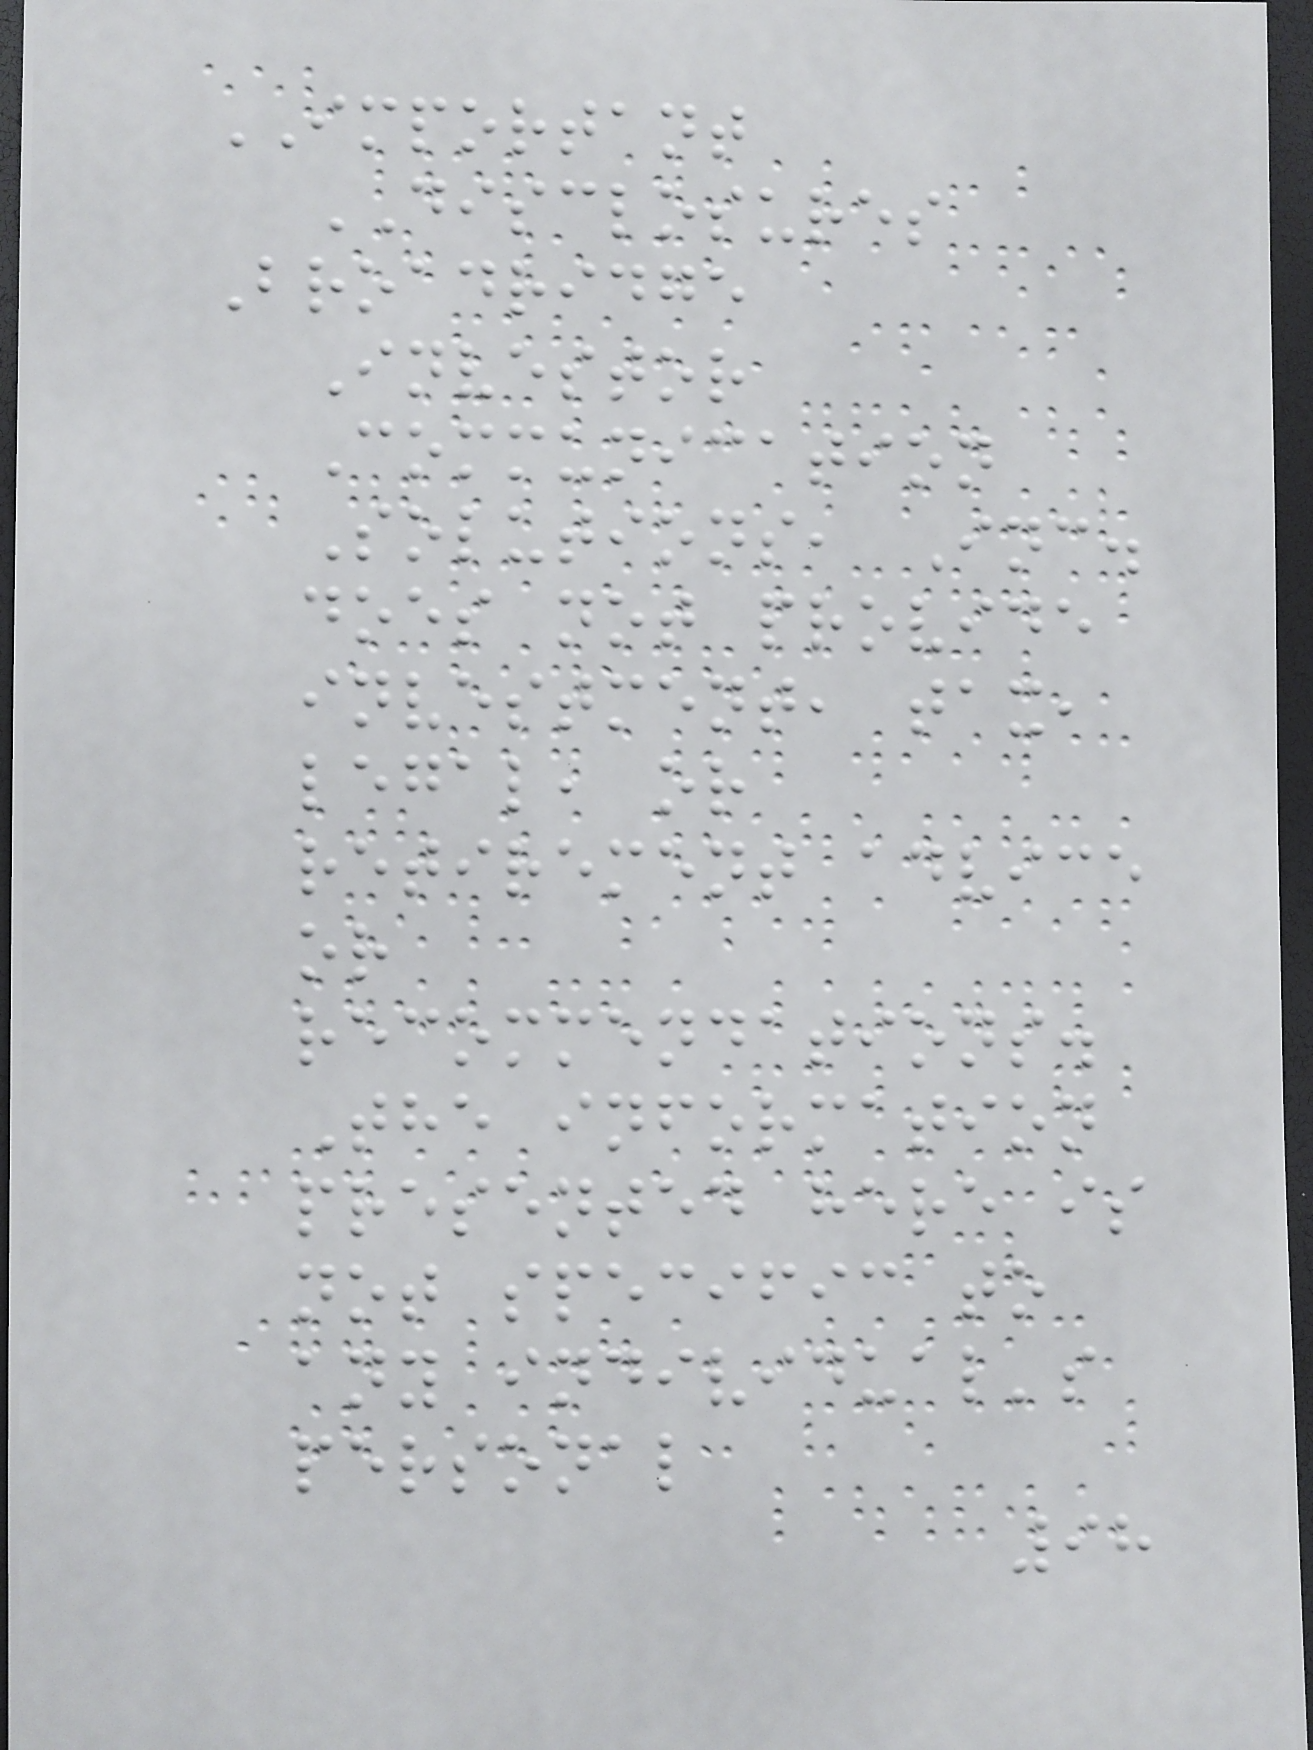IMPORTANT
DISCLOSURES
Broadridge
Investor
Communication
Solutions, Inc.
does not provide
investment, tax,
legal, or
retirement advice
or
recommendations.
The information
presented here is
not specific to
any individual's
personal
98
